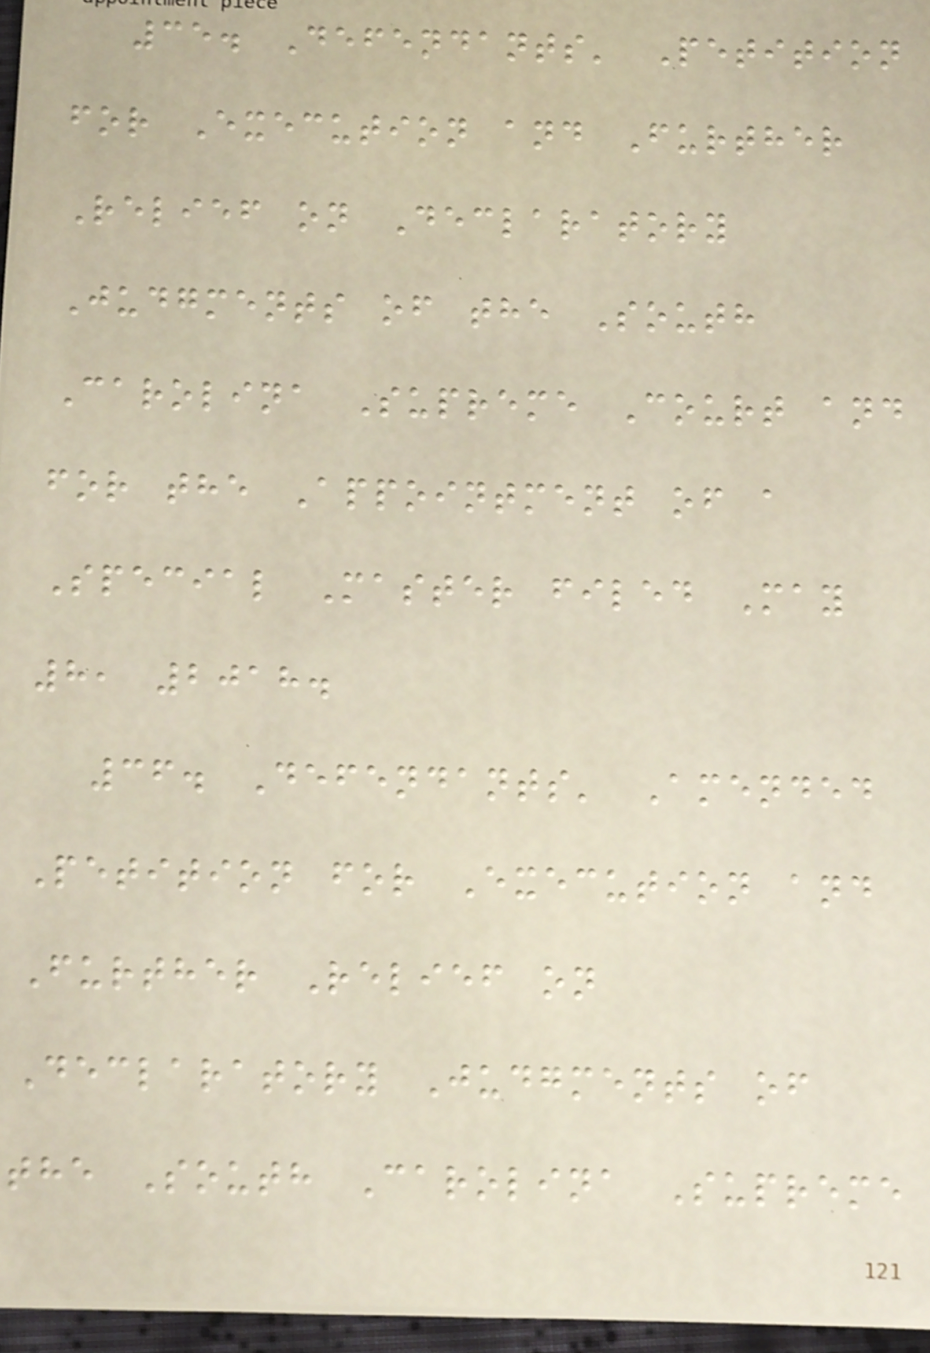35. Defendants' Petition
for Execution and Further
Relief on Declaratory
Judgments of the South
Carolina Supreme Court and
for the Appointment of a
Special Master filed May
8, 2018.
36. Defendants' Amended
Petition for Execution and
Further Relief on
Declaratory Judgments of
the South Carolina Supreme
